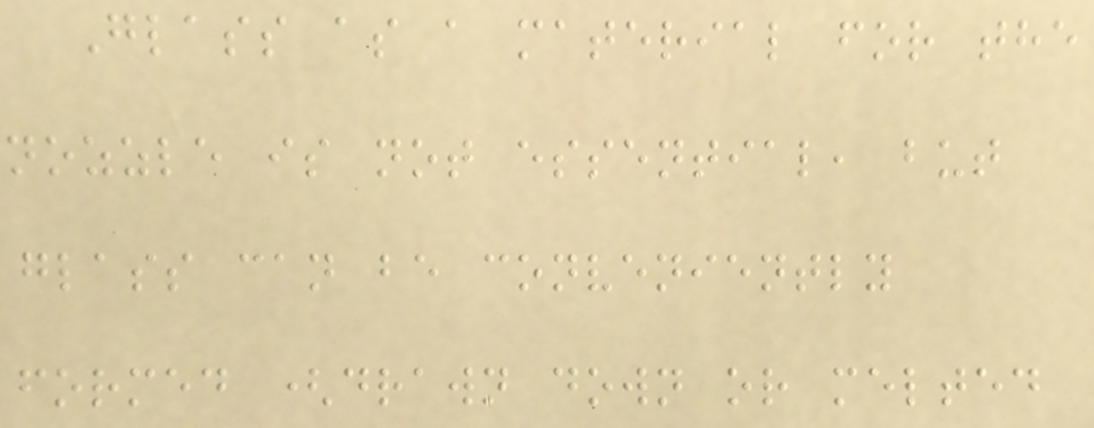Glass as a material for the
nozzle is not essential, but
glass can be conveniently
formed (drawn down or melted
